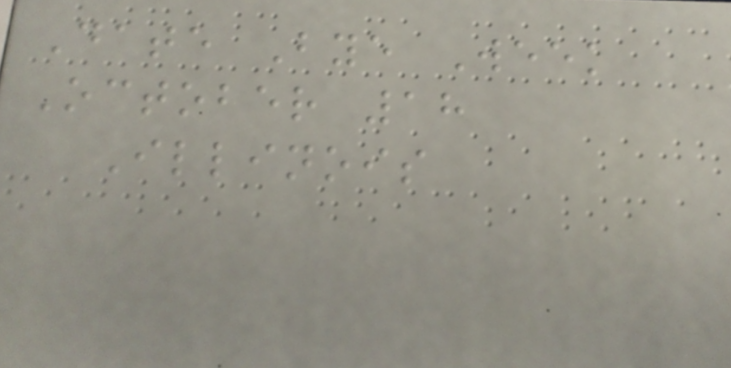Date Bye Week
October 18
Illinois
